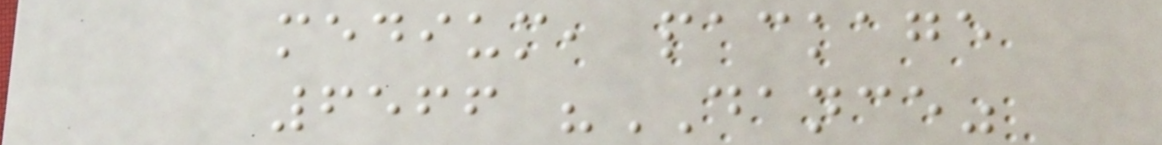medium, package
6566 "DANCE"
